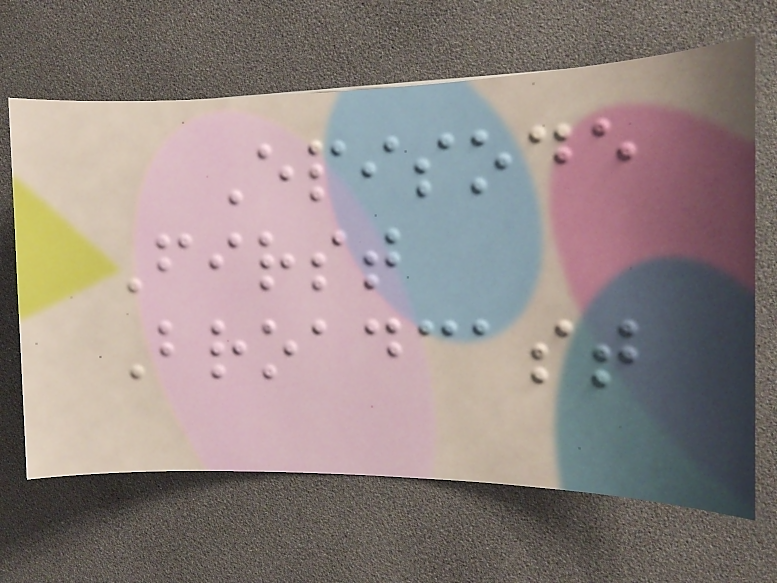Episode
First
Broadcast
